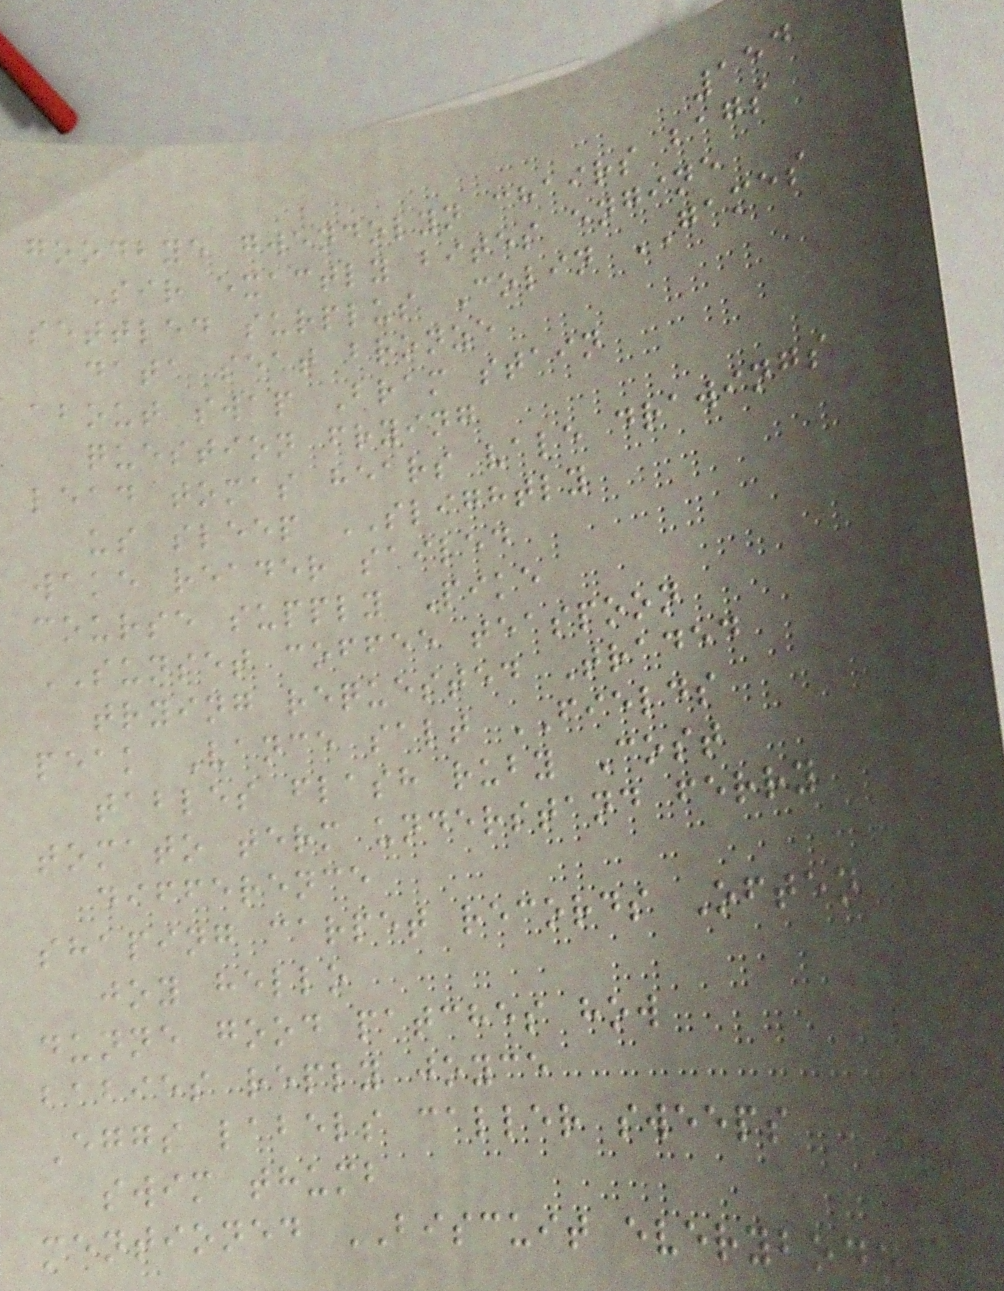154
goodbye gwendolyn chairs bags
Sir exactly bites engine
settled surplus Colin GAMES
data seat bronze
about swap Bram stain
question frying
lead tomas hears vale drawings
us sleep SLIGHTLY
wake reader sailed
course supply Pike
SUNSET coffee teaspoon
trying requested Traded
peak Vance salt FIELDS
tables flash ruby Cost
tomato term understand ferry
difference
shaping carpet records Often
joy hello
dunne good patches how
babies reply joyce
Eggs labels caller sweeps
swim thumb
mentioned BISCUIT everybody
